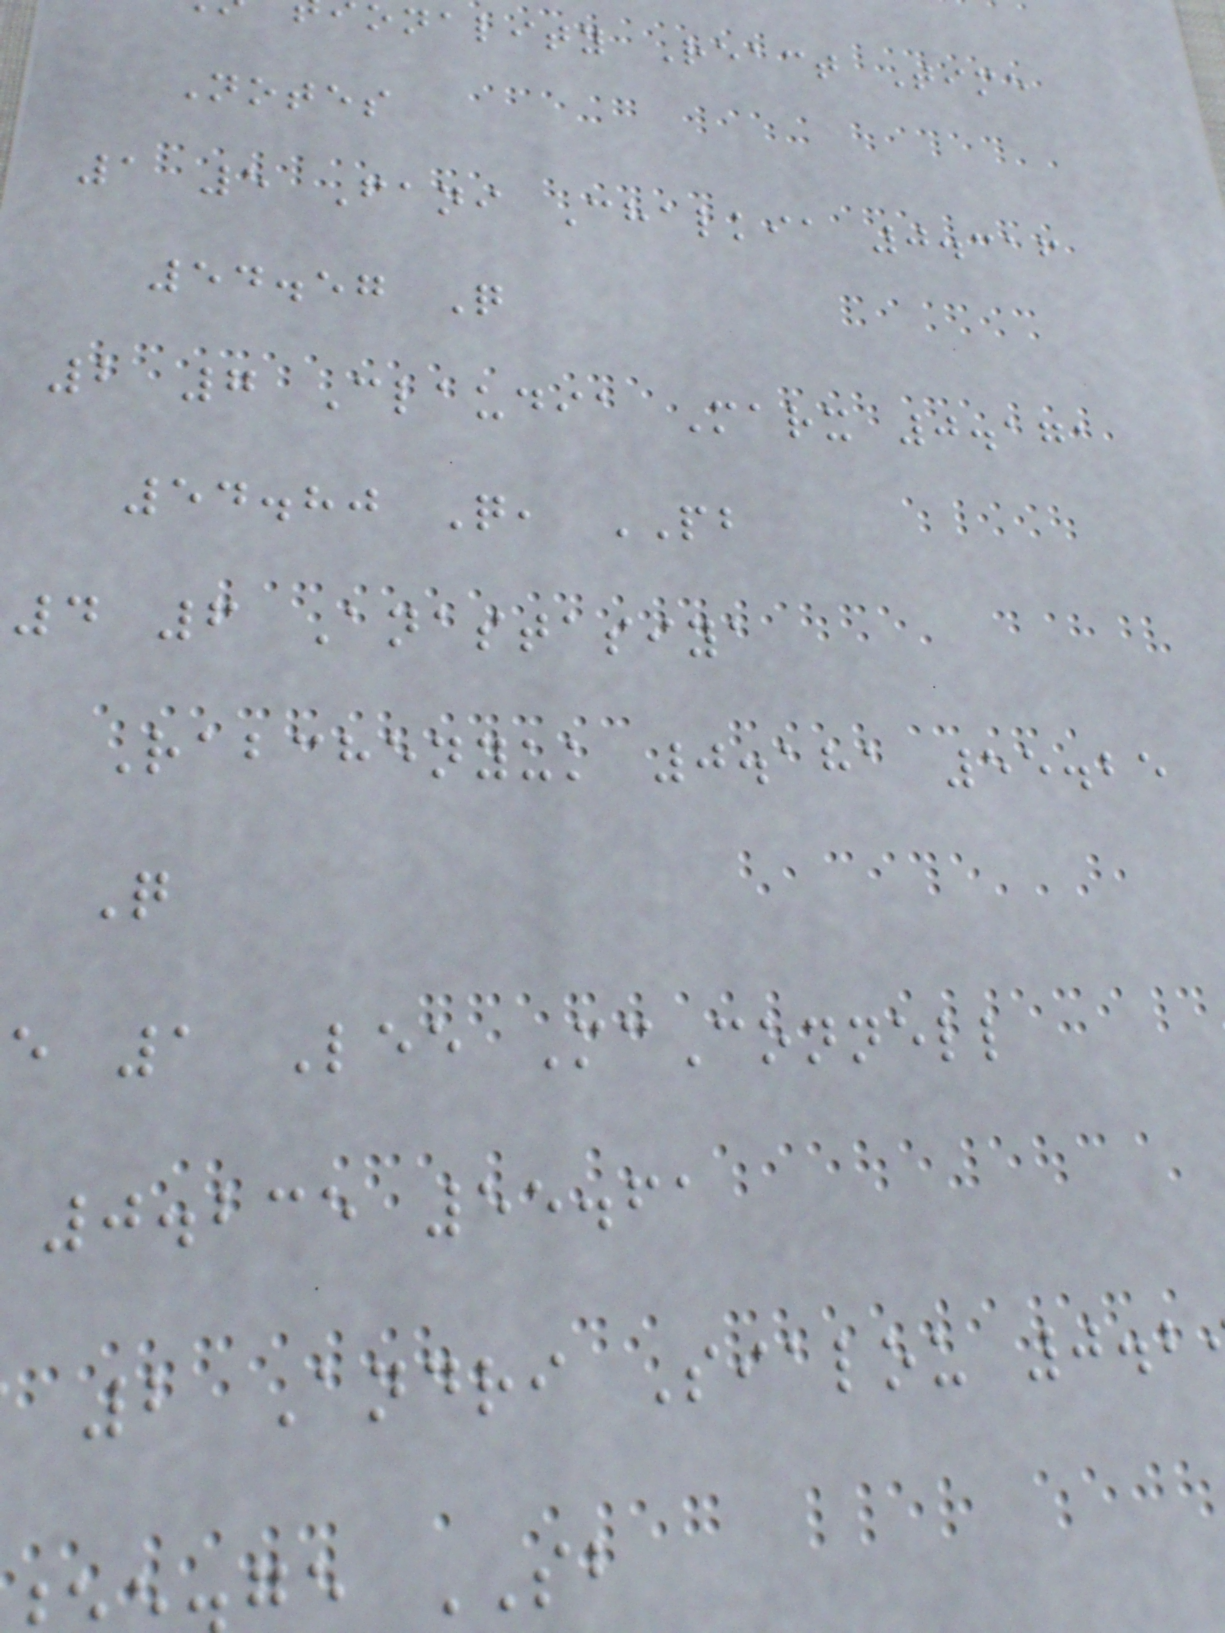onality React Time
Notes
1 5 Fani Chalkia 0.316
54.57 Q
2 7 Claudia Marx 0.171
54.80 Q, PB
4 6 Anastasiya
Rabchenyuk 0.181 55.25
Q
e 1 Lee McConnell
0.235 55.61
2 Andri Sialou 0.2
ge SB
